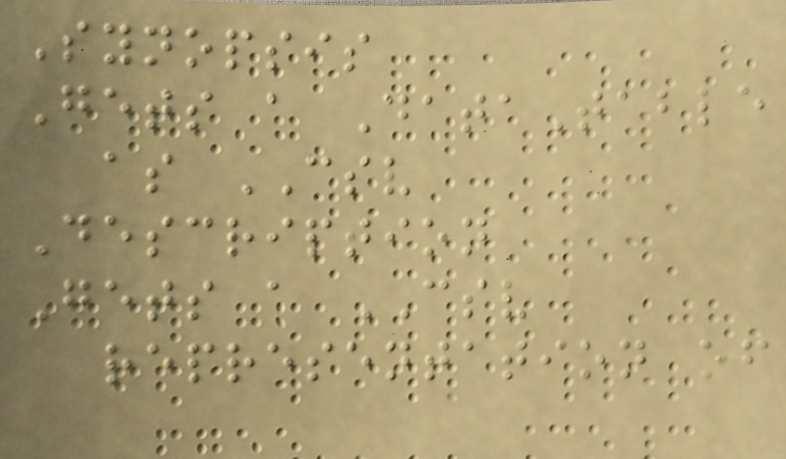Synopsis
Gets a DataTable
as CSV
Description
Gets a CSV
representation of
